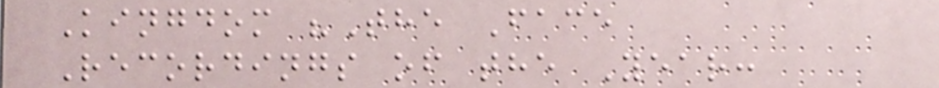Kingdom "The Face
Recordings of the Year:
